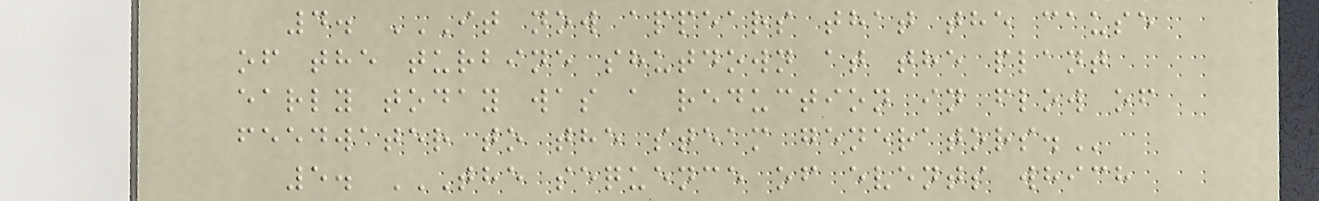4. IT NOW APPEARS THAT THE CAUSE
OF THE TURBINE SHUTDOWN AT THE PLANT
EARLY TODAY WAS A REDUCTION IN FLOW OF
FEEDWATER TO THE STEAM GENERATORS.
5. THE SEQUENCE OF EVENTS WHICH
